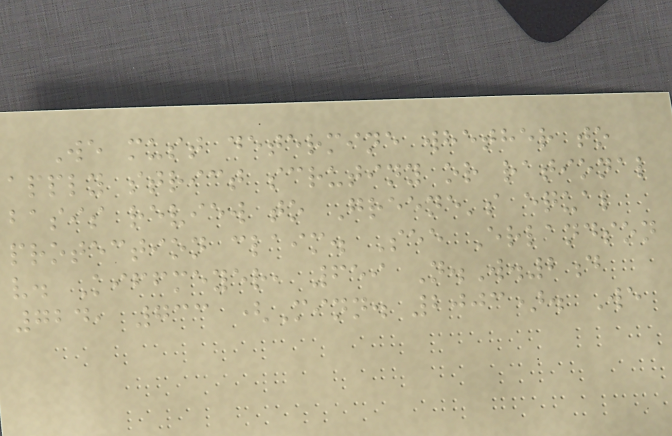We must determine whether to
apply strict scrutiny or rational
basis review to Greene's equal
protection claim. See Erlandson
v. Kiffmeyer, 659 N.W.2d
724, 733 (Minn. 2003). We
